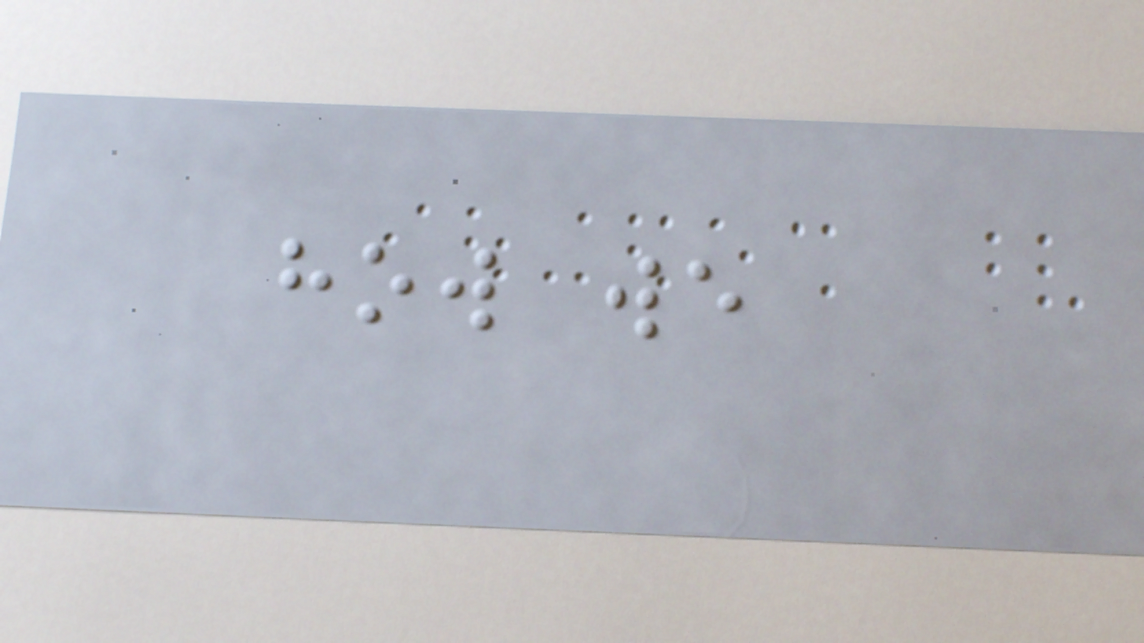how we
